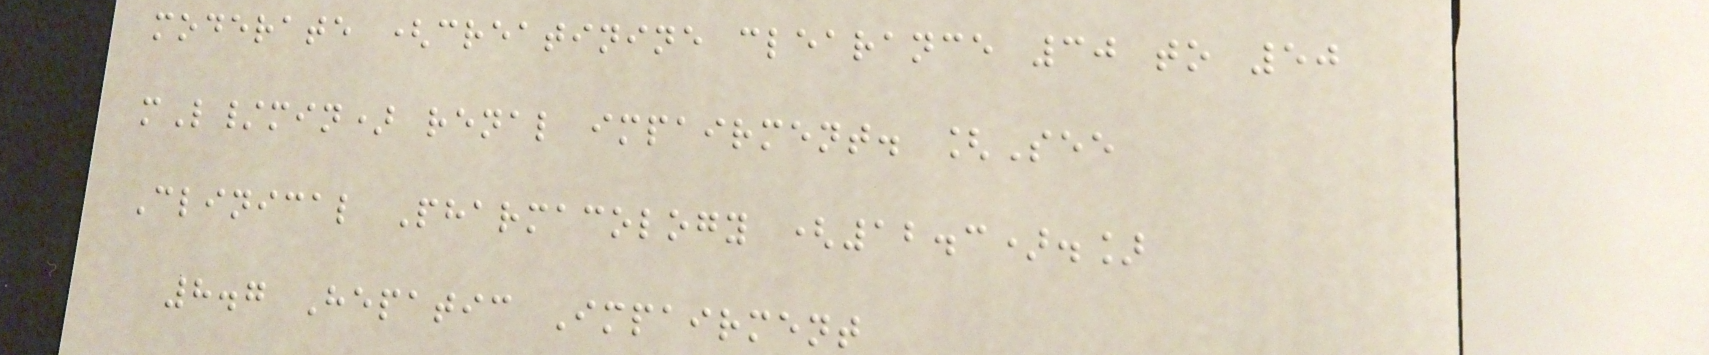moderate (creatinine clearance 30 to 50
mL/min) renal impairment. [See
Clinical Pharmacology (12.3).]
8.7 Hepatic Impairment
